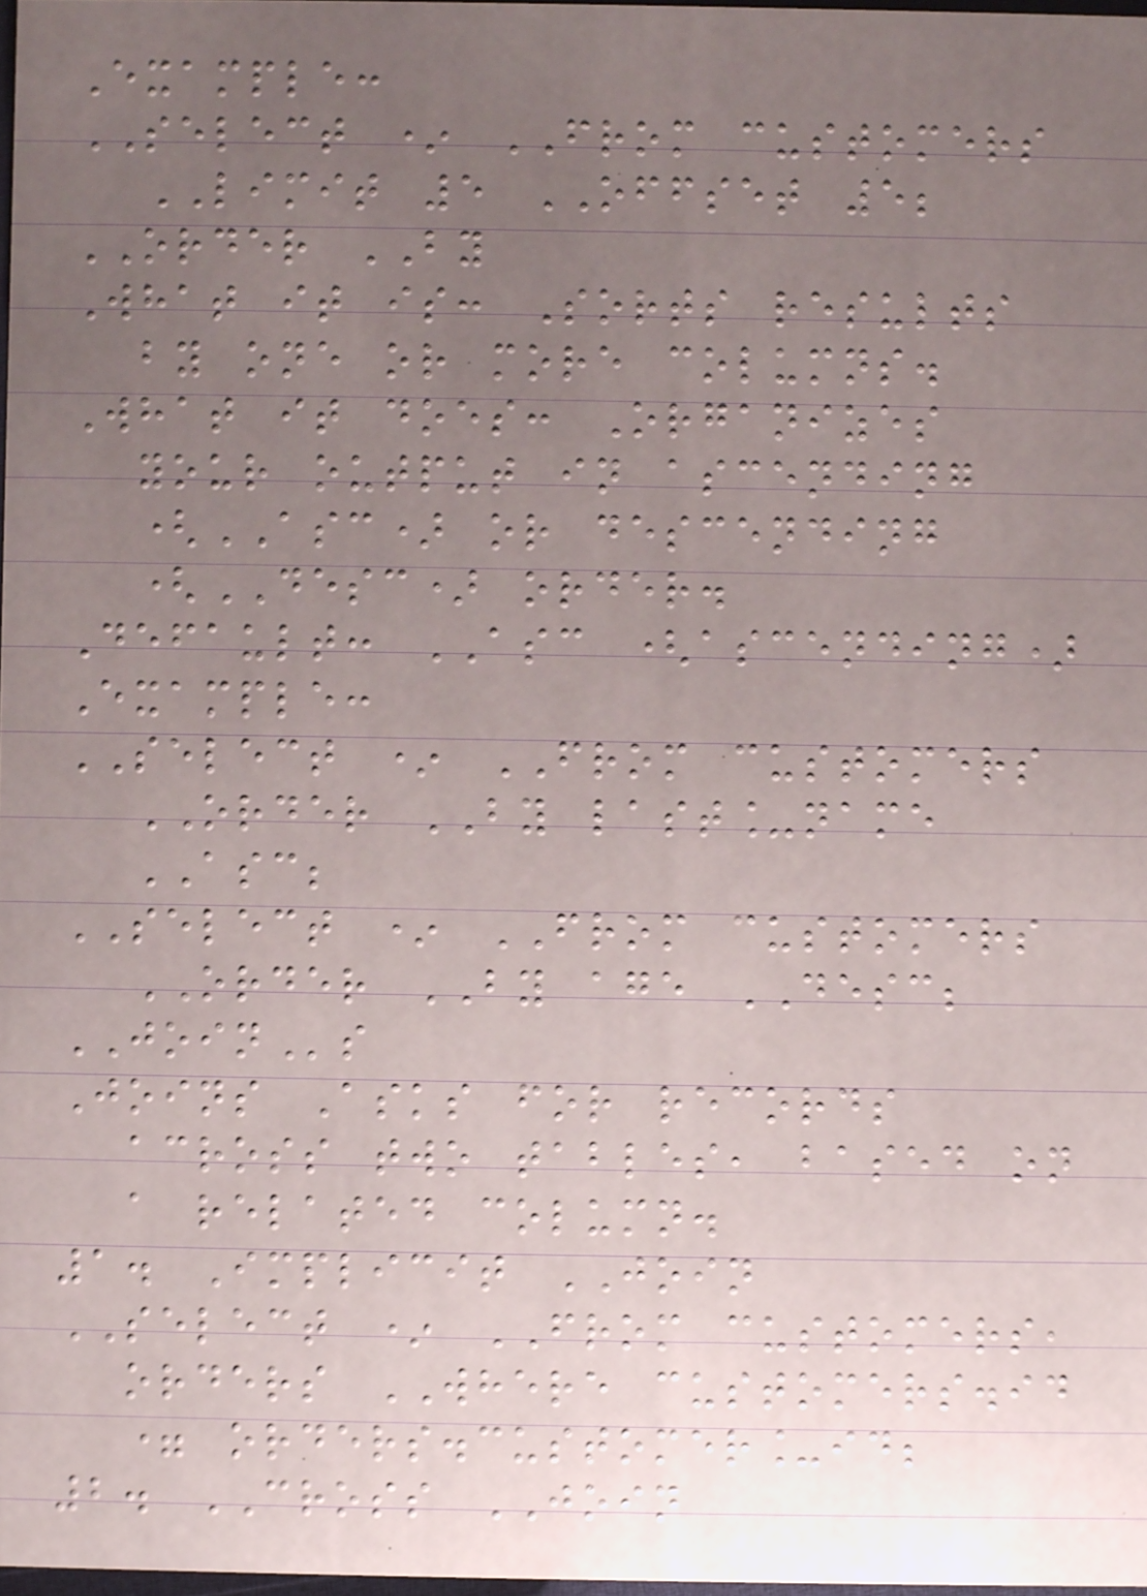Example:
SELECT * FROM customers
LIMIT 5 OFFSET 5;
ORDER BY
What it is: Sorts results
by one or more columns.
What it does: Organizes
your output in ascending
(ASC) or descending
(DESC) order.
Default: ASC (ascending)
Example:
SELECT * FROM customers
ORDER BY last_name
ASC;
SELECT * FROM customers
ORDER BY age DESC;
JOINs
Joins Asks for records
across two tables, based on
a related column.
1. Implicit JOIN
SELECT * FROM customers,
orders WHERE customers.id
= orders.customer_id;
2. CROSS JOIN
